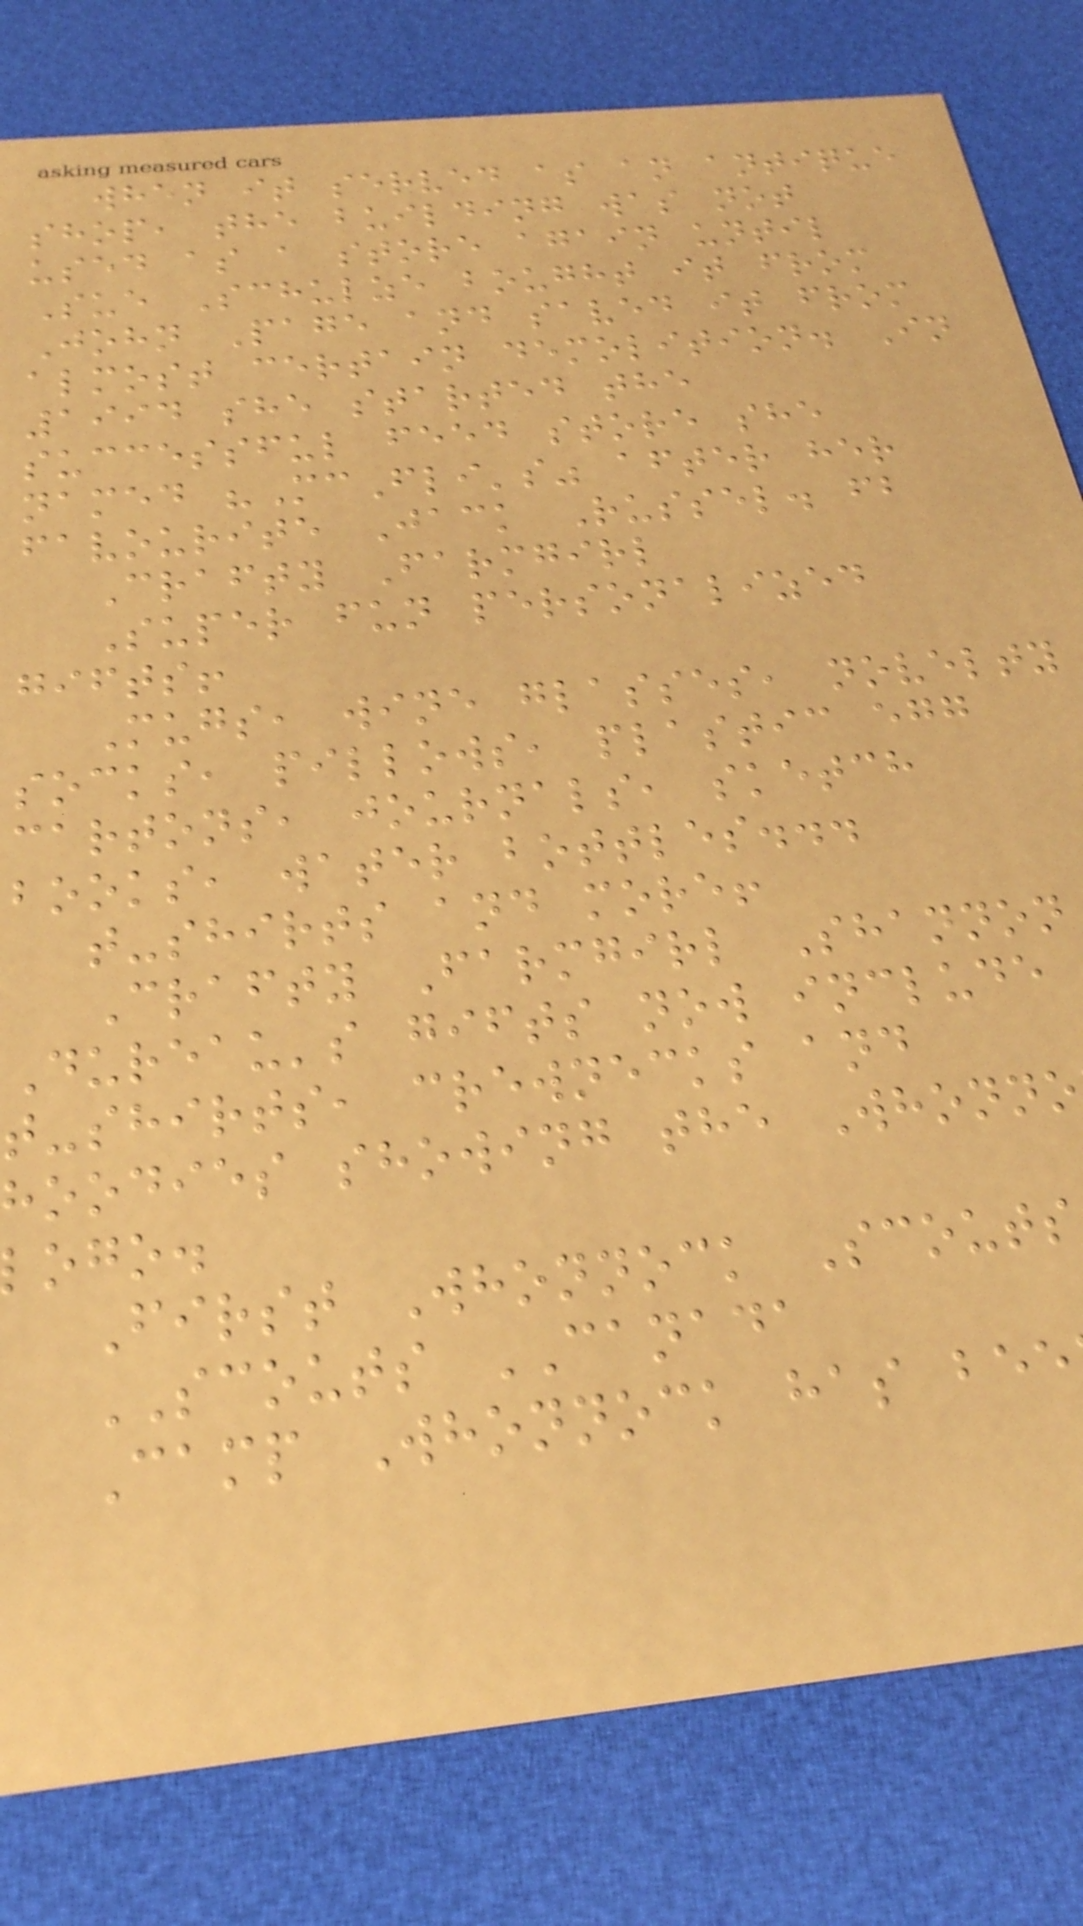when it served as an antique
shop, the building was not
used as a store again until
Sue Schulze bought it from
John Page and saved it from
almost certain demolition. In
1994 she started the
successful feed store she
named "McFli's" after her
favourite Jack Russel. fb
Crafty Farmgirl
Super fun personalized
gifts!
Mugs, wine glasses, novelty
socks, pillows, plastic egg
cartons, journals, sketch
books, water bottles...
t-shirts and more!
Crafty Farmgirl Shannon
Dureau's gifts now include
t-shirts, crewnecks and
hoodies showing the Whonno
ogo.
First Whonnock Scouts
SCOUTS CANADA
Camp Whonnock has bee
